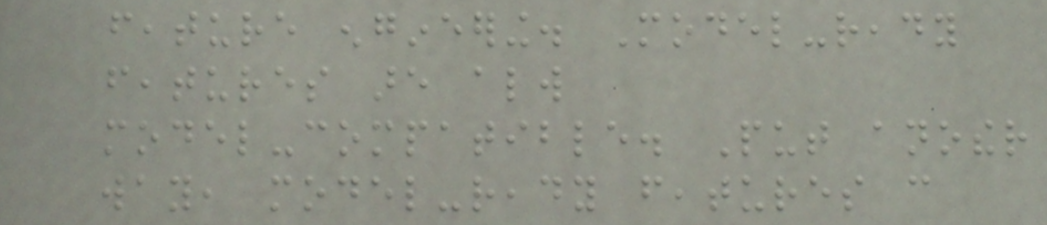feature engineering. Model-ready
features are always
model-compatible. Put another
way, model-ready features can
